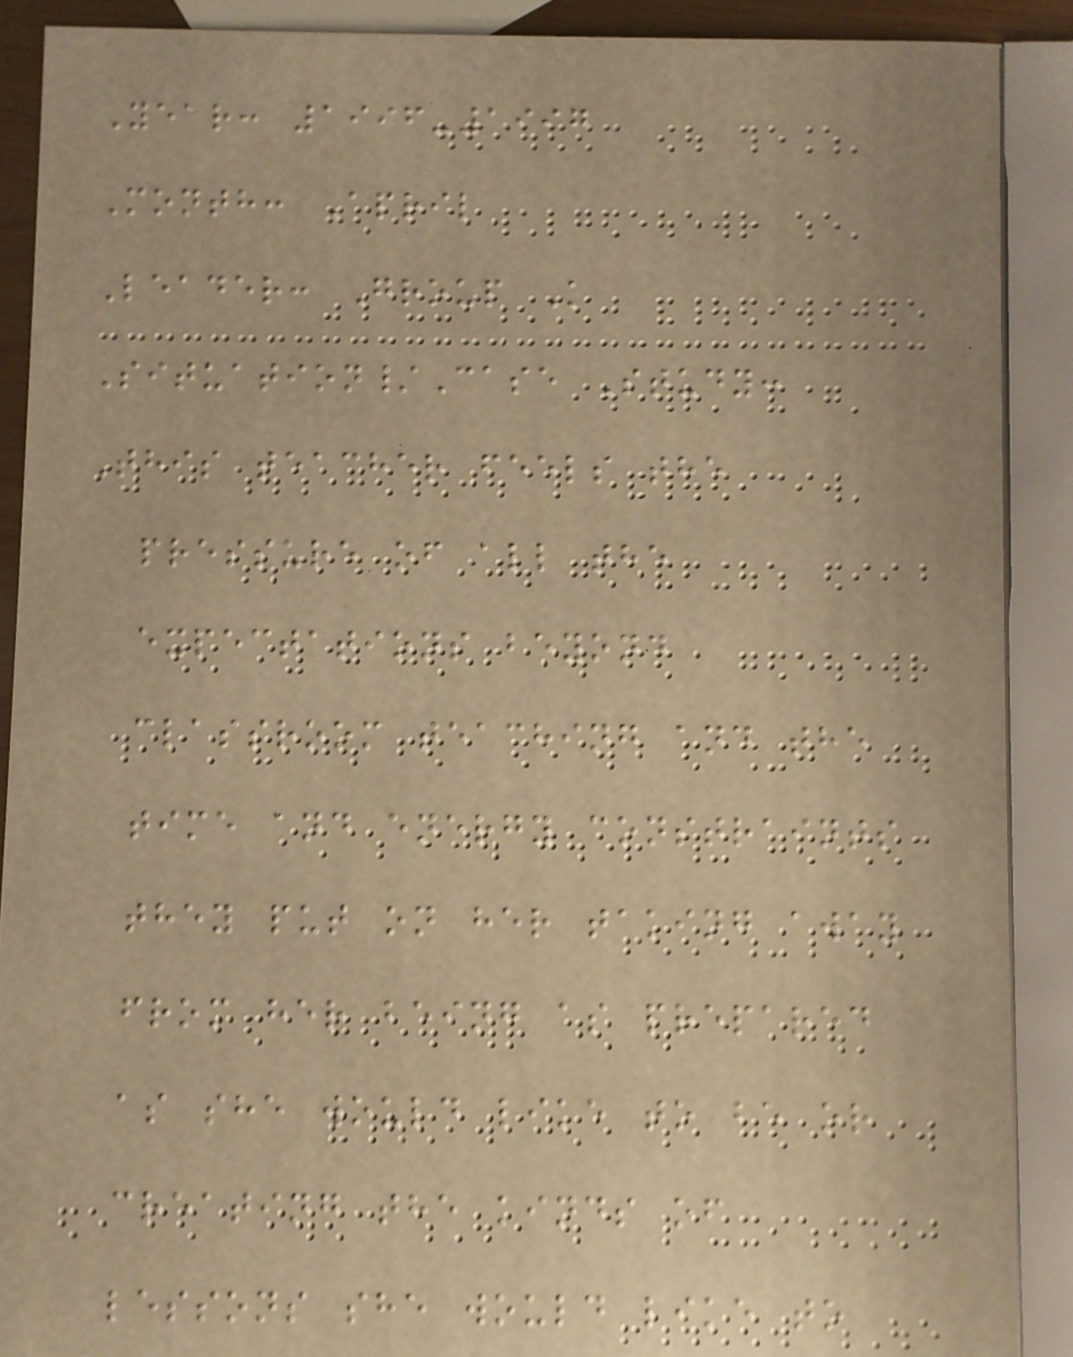Year: 1996-1997
Month: April
Leader: Group K
Situation/Case Study:
This teacher feels the
pressure of all the
expectations beyond
classroom teaching and the
time and energy constraints
they put on her taking away
from her being as prepared
as she would like to be or
creating the kinds of
lessons she would like to
